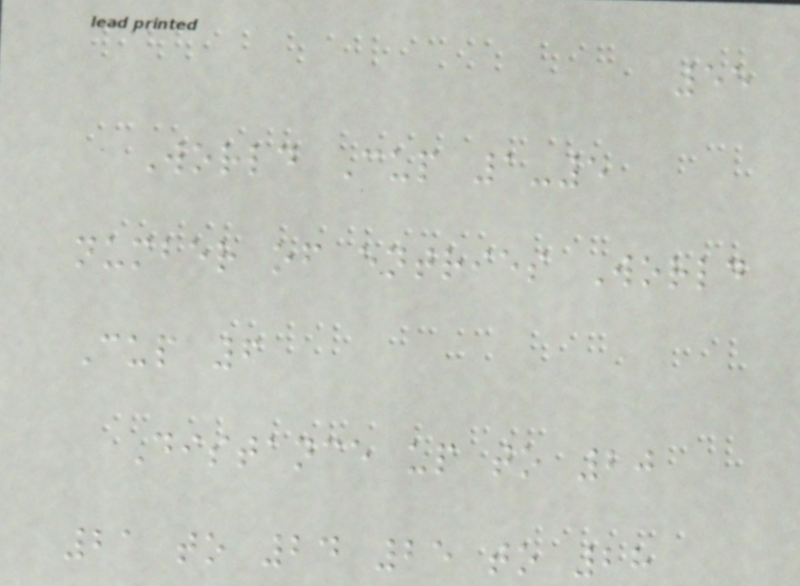55
World Cup 1-5
number of entries World
Cup 6
Distance up to 20
21 to 24 25 to 28
